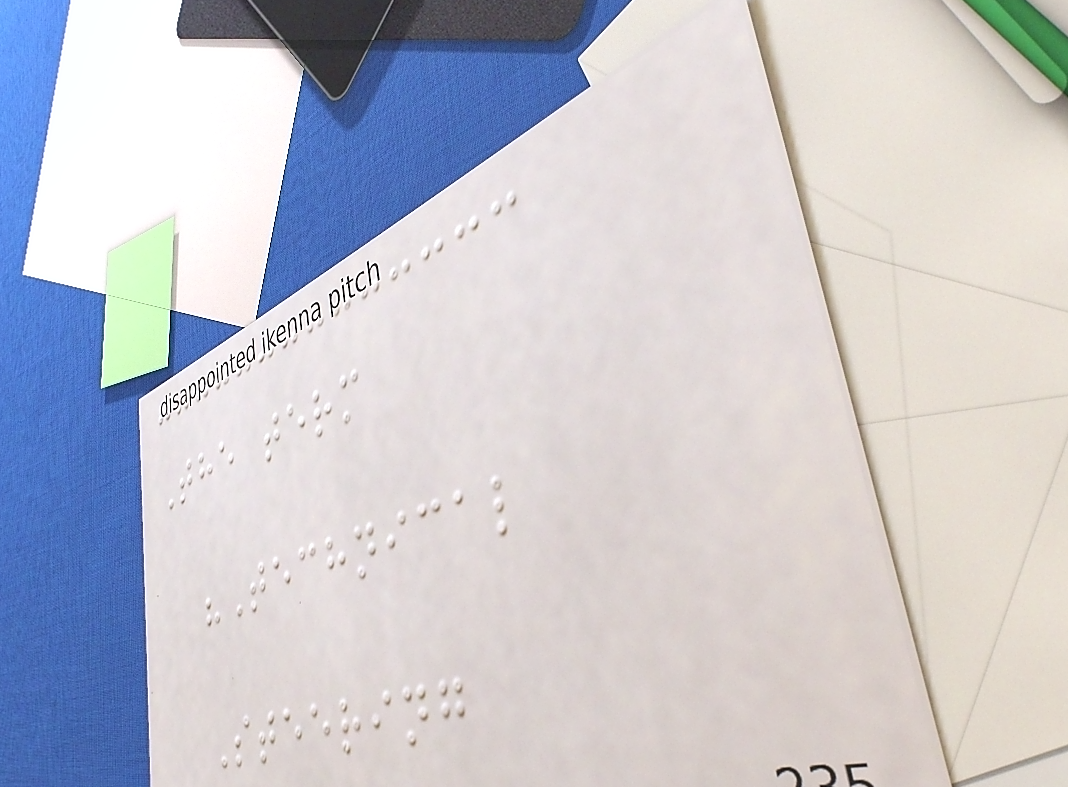The term
"Technical
Steering
